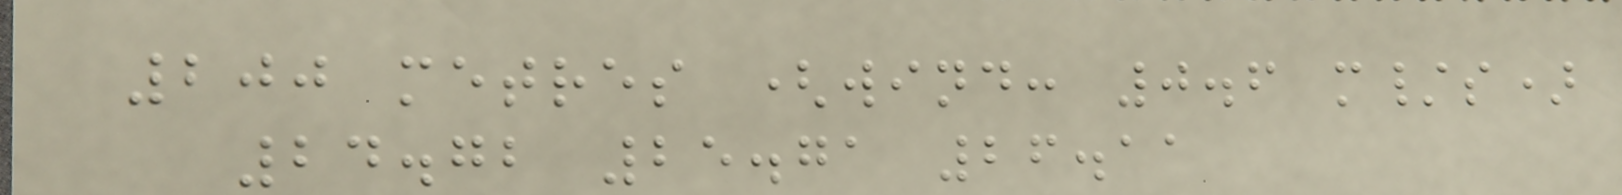200 metres (wind: 0.6 m/s)
24.72 25.71 26.11
